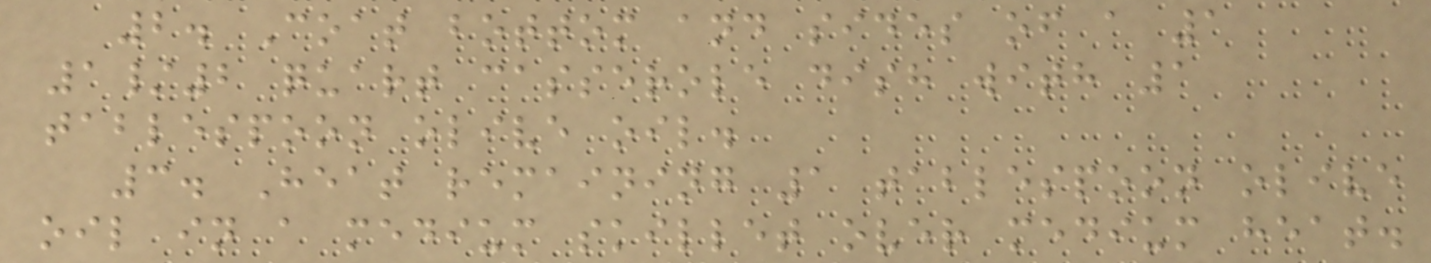2. Coat bottom and sides of a 1
1/2 quart casserole dish with 1
tablespoon olive oil.
3. Heat remaining 1 tablespoon olive
oil in a medium skillet over medium heat.
